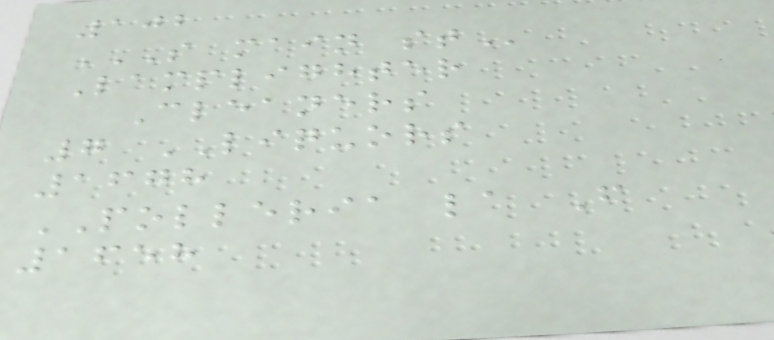102
S MAIN ST
Lamplighter
Cleaners
7 LIQUORS
1678
POLLERIA la F
1658
